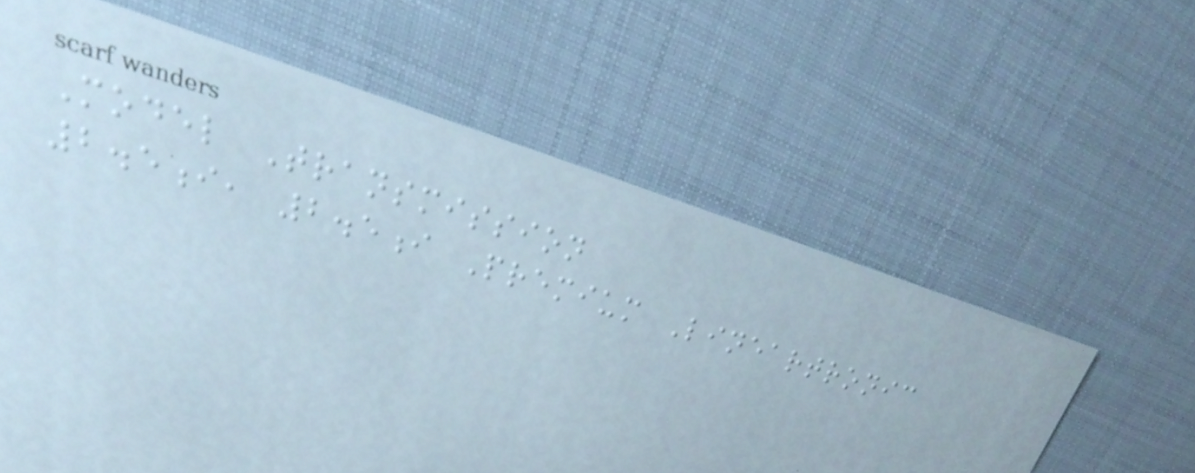Model Transmission
2.5i, 2.5i Premium Lineartronic
